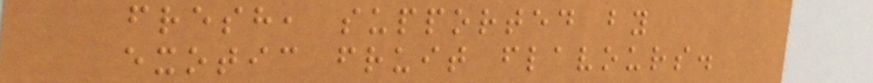fresh, supported by
exotic fruit flavours.
